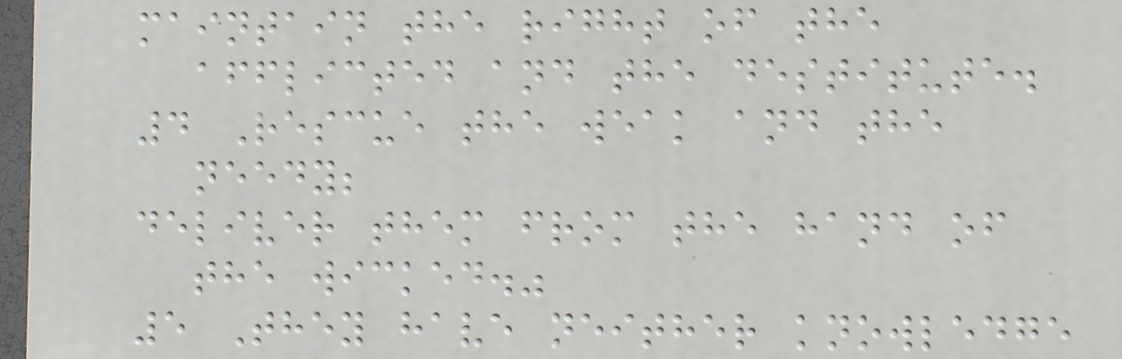maintain the right of the
afflicted and the destitute.
4 Rescue the weak and the
needy;
deliver them from the hand of
the wicked."
5 They have neither knowledge
